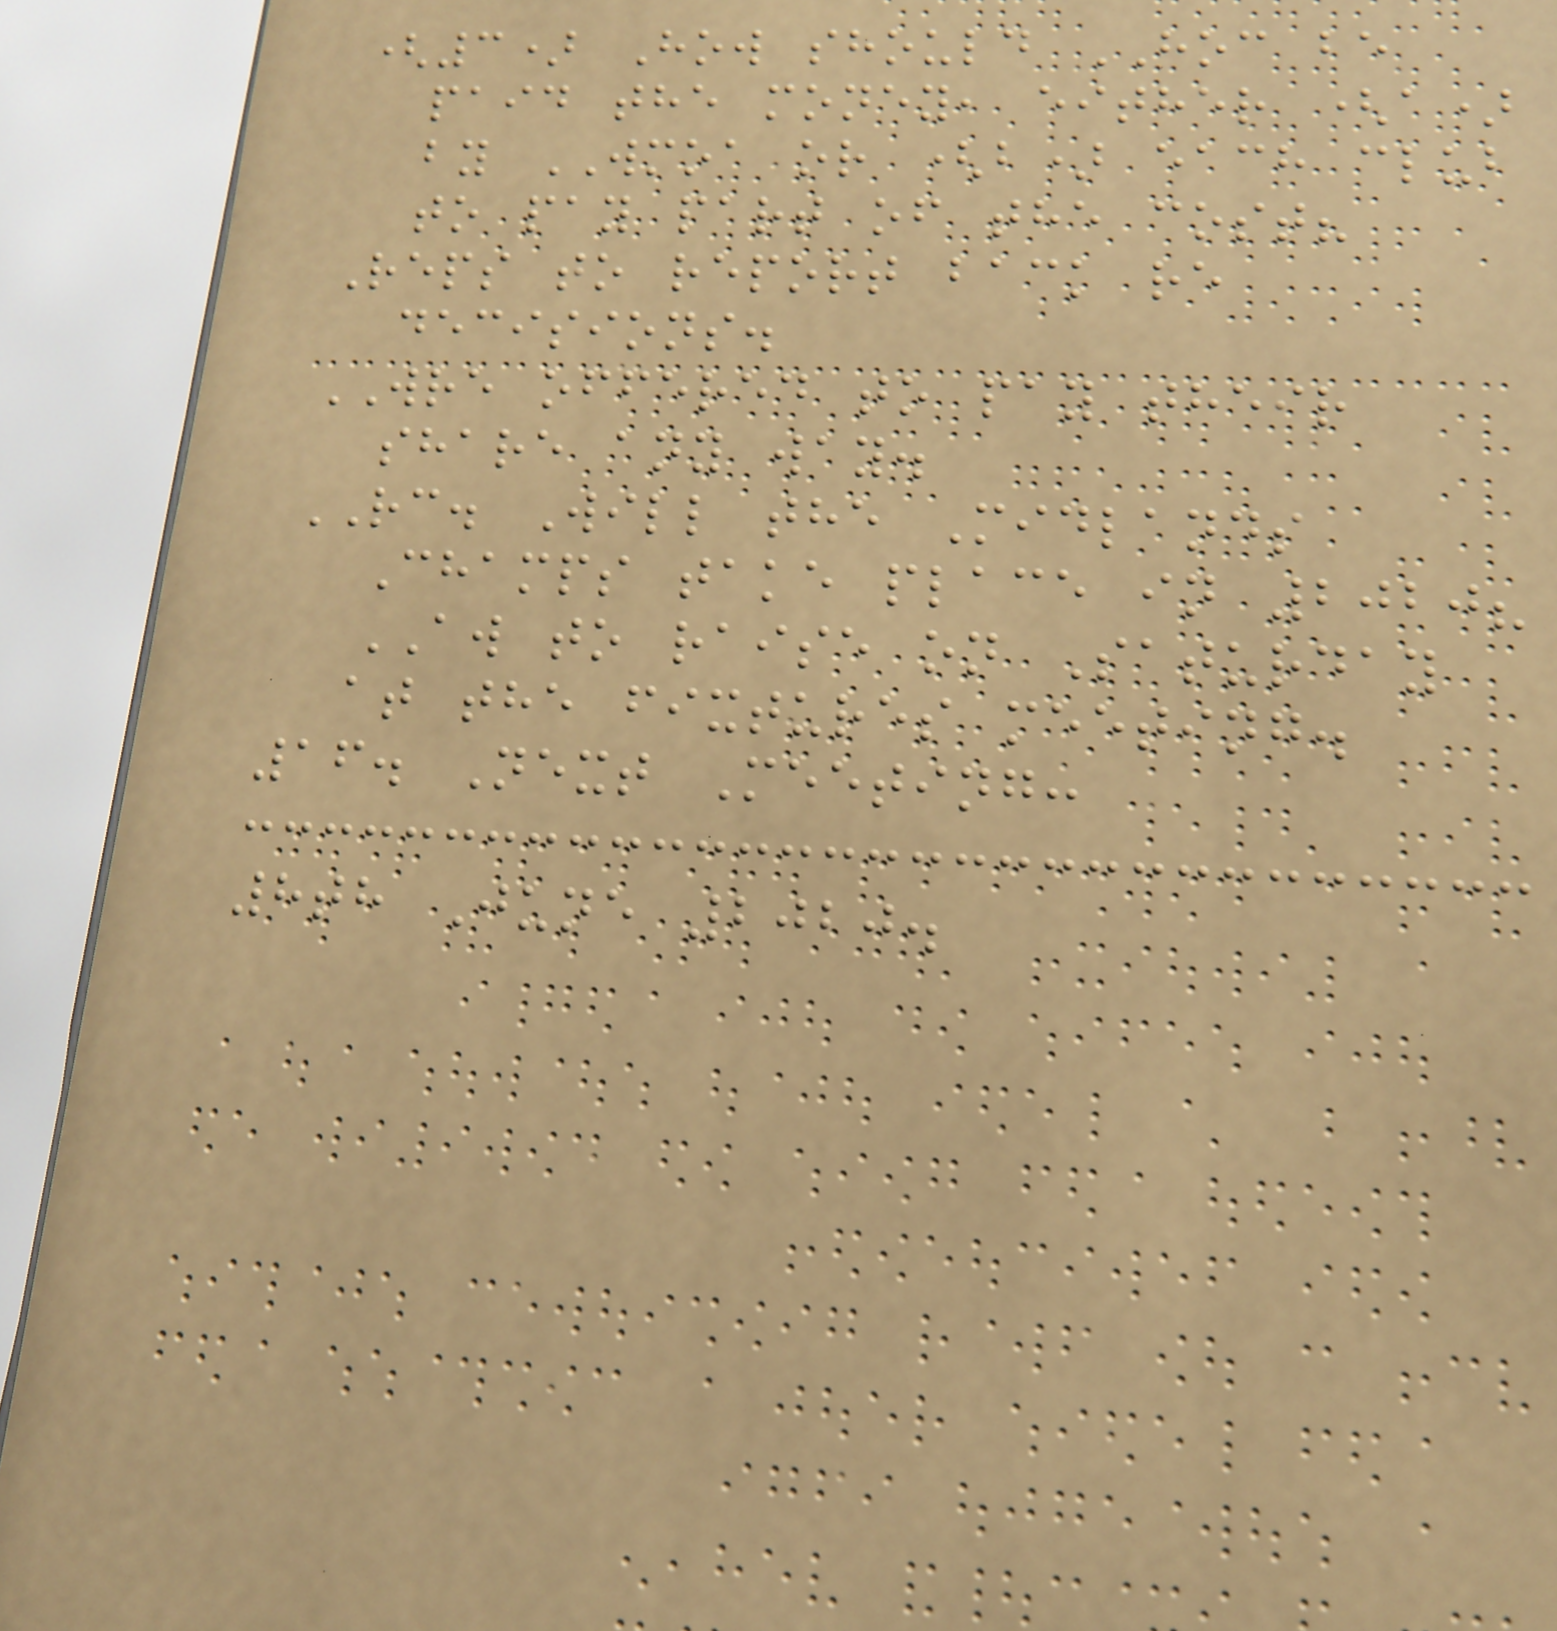(3) How should HOC be
paid the money, either (a)
by WMOA or (b) each club
to pay part of the cost?
Reps to report back re
decisions.
WRE offered to pay their
share any way.
RC. Will the Midlands
Champs take place in 2020?
AW to raise on Saturday
at the fixtures meeting.
16. Next Meeting:
8th June 2020.
